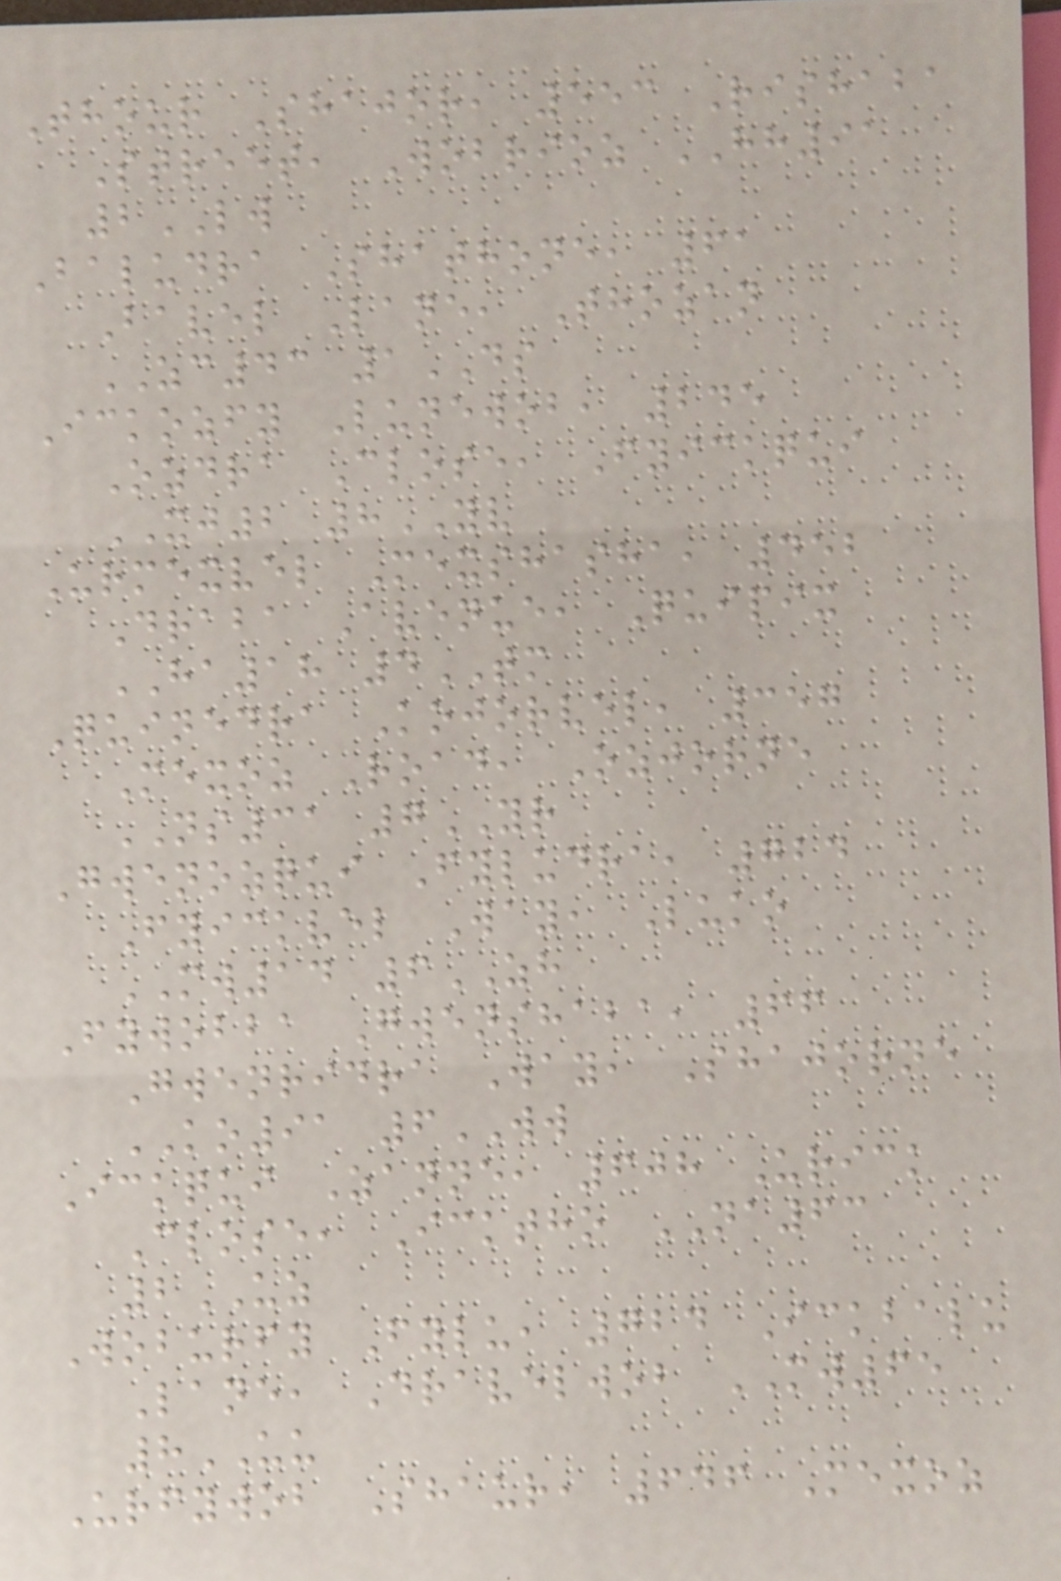Thour Shajor, 553 Rishaba
Street, Wobrioz HH91
2LW
Baludra Shathone, 61
Bavel Lane, Thozan
ZC43 1DS
Ickozfy Lunewob, 245
Ozdra Close, Fyickqui
XJ2 8YV
Urmexvel Mexshasha, 452
Draba Avenue, Quipix
HA18 4TM
Quinedra Kojorvel, 357
Mexoz Road, Ozjorne
NS31 7YR
Gwenozqui Fyludra, 724
Fyickvel Way, Luko
MW14 6ZH
Fywobba Gwenshaba, 66
Gwenridra Way, Shajorne
KO91 6WW
Ickqui Zanne, 608 Urick
Close, Icktho NA63
2UZ
Woburfy Fylu, 724 Ickbalu
Lane, Dravelwob MW65
8UU
Urfywob Shaur, 646 Mexoz
